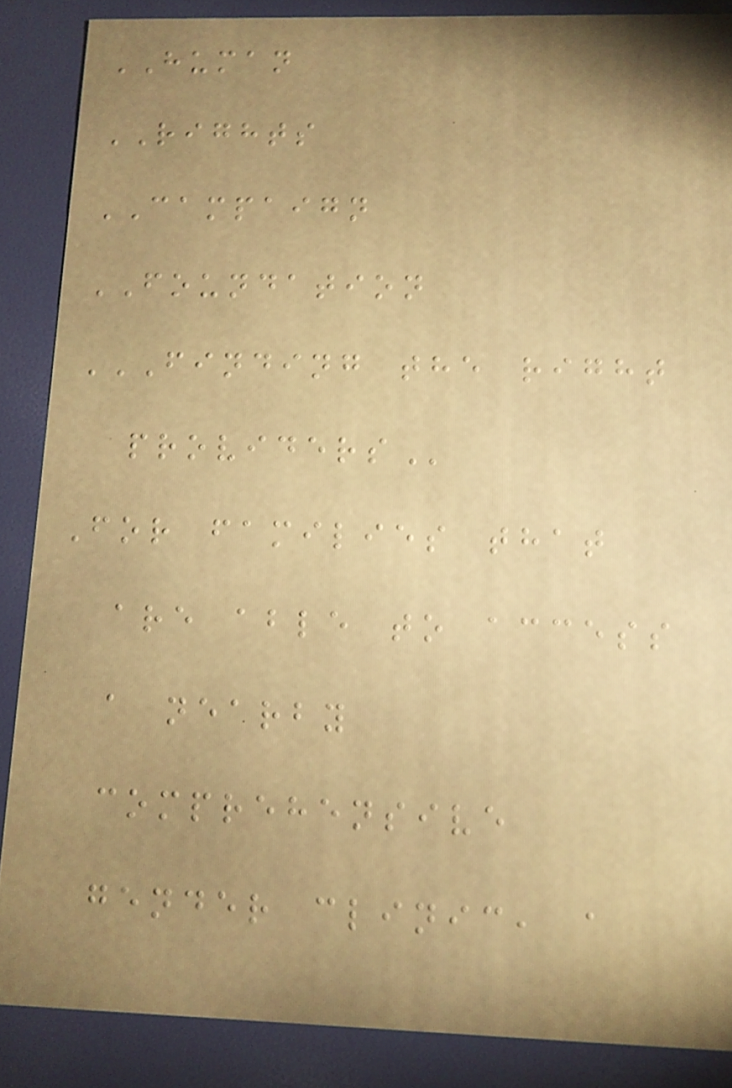HUMAN
RIGHTS
CAMPAIGN
FOUNDATION
FINDING THE RIGHT
PROVIDERS
For families that
are able to access
a nearby
comprehensive
gender clinic, a
